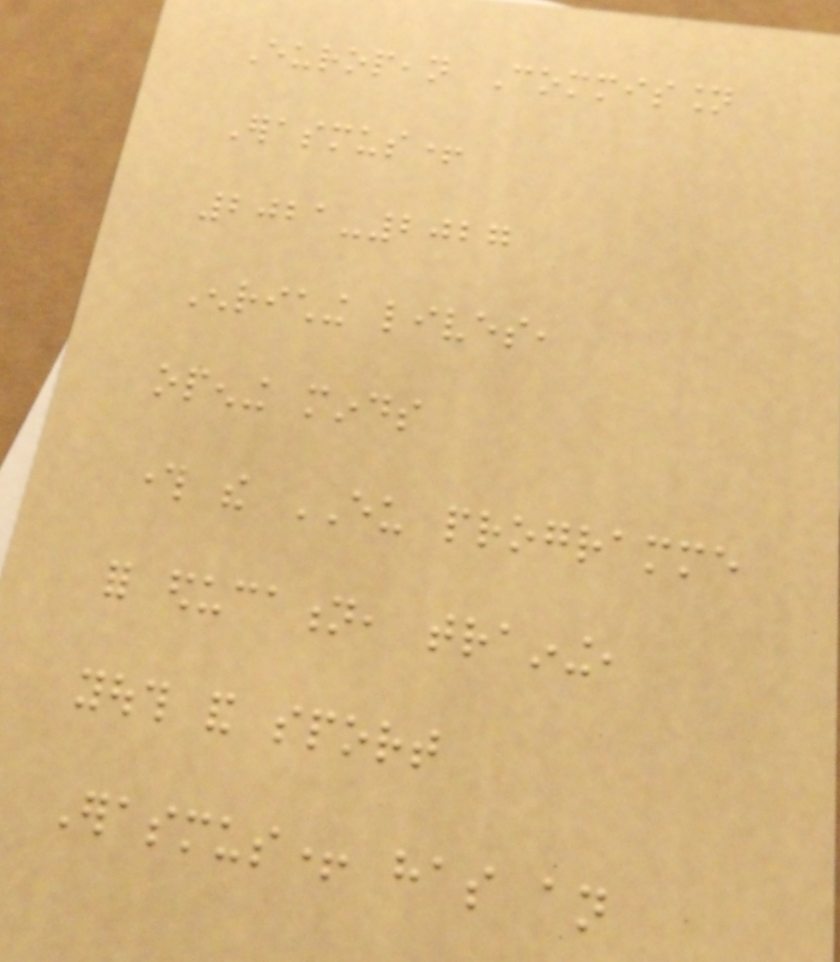European Commission
Erasmus+
2021-2027
Enriching lives,
opening minds
through the EU programme
for education, training,
youth and sport
Erasmus+ has an
